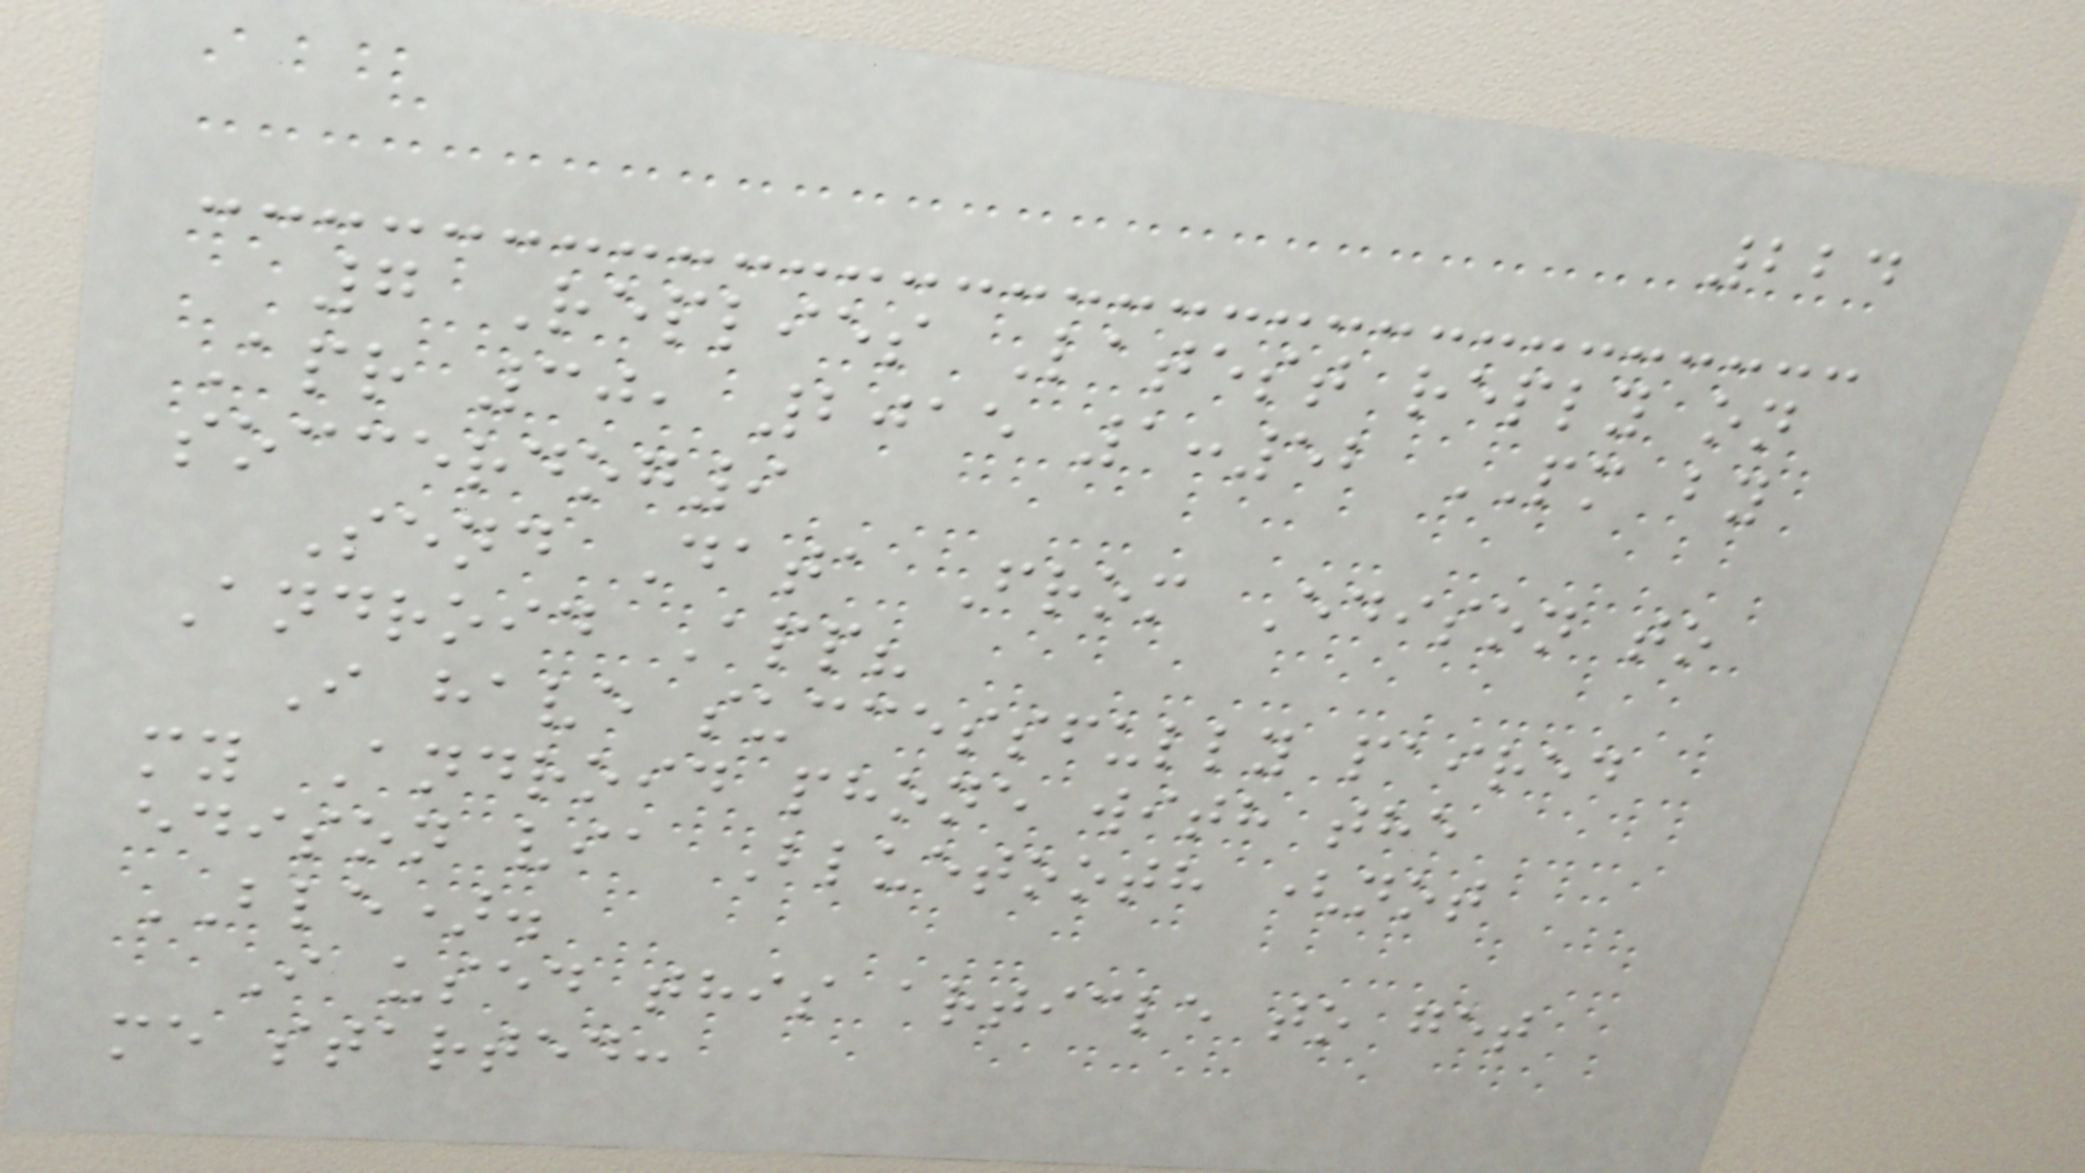224
7 Replies Latest reply on
Apr 30, 2015 1:52 PM by
soccerdog9
Send Data From Edison to
Android App?
I have successfully paired
my Android phone with the
edison via Bluetooth (not
BLE).
I used this article to get
me started:
